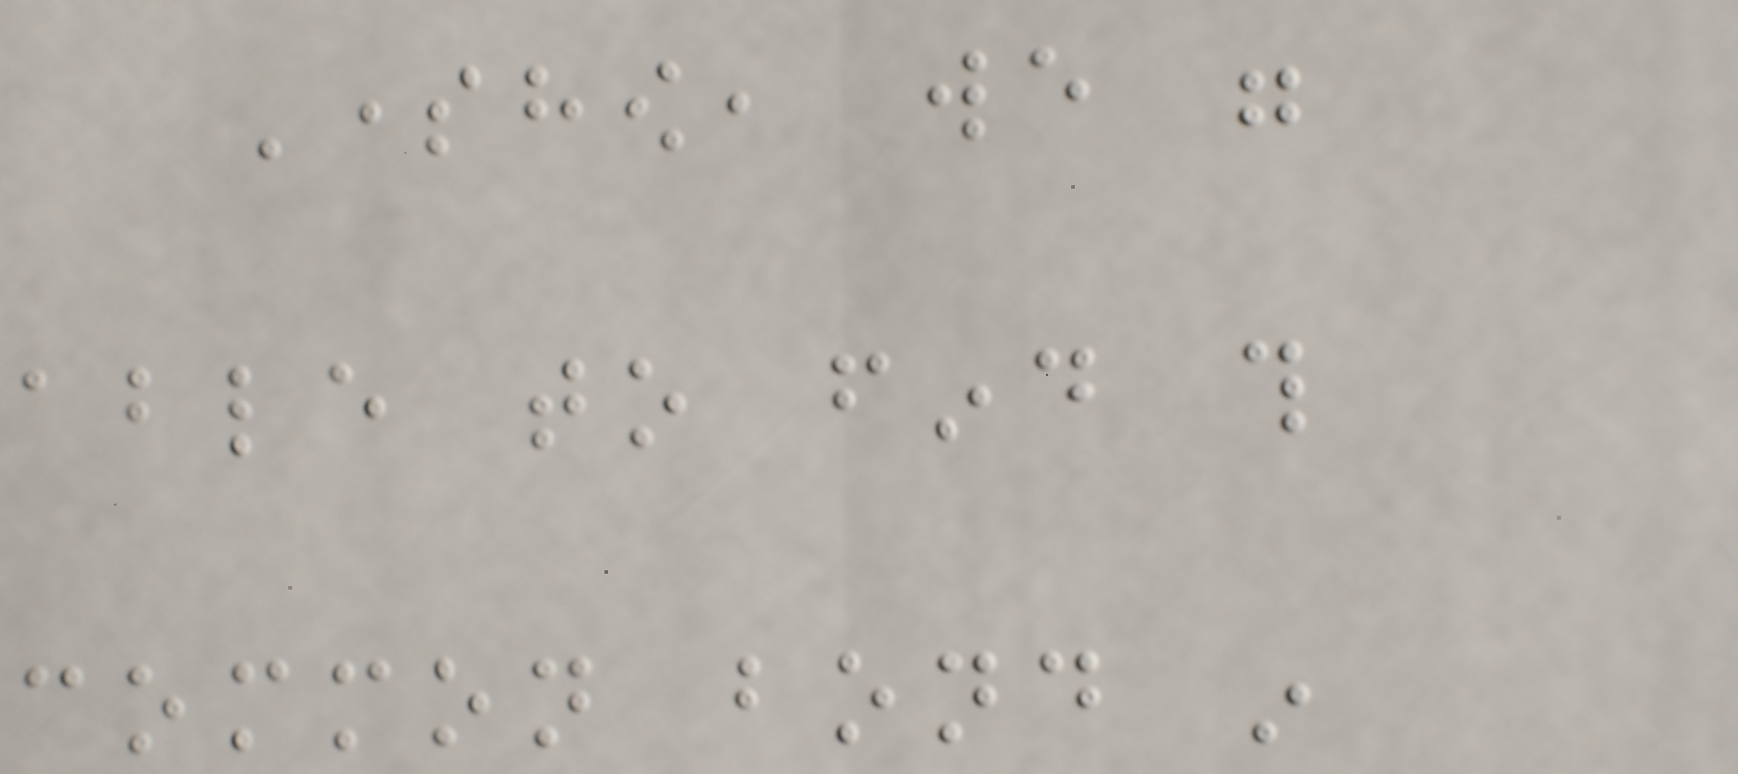Somehow, we were
able to find this
common bond in
